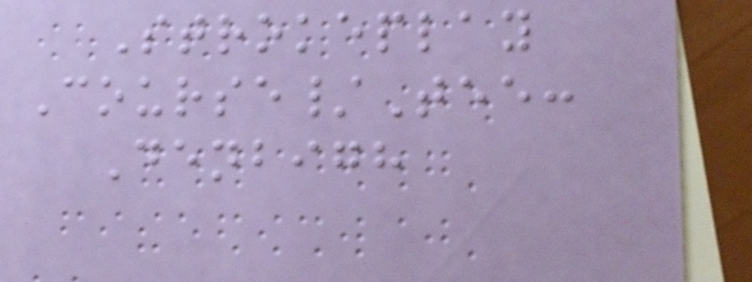Strokeplay
Course/Tee:
Denbigh
